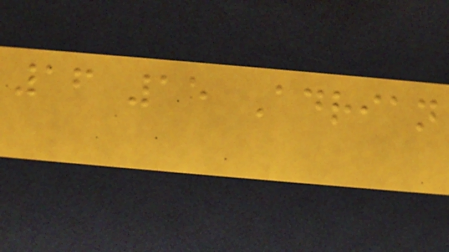16 15 Adrian
